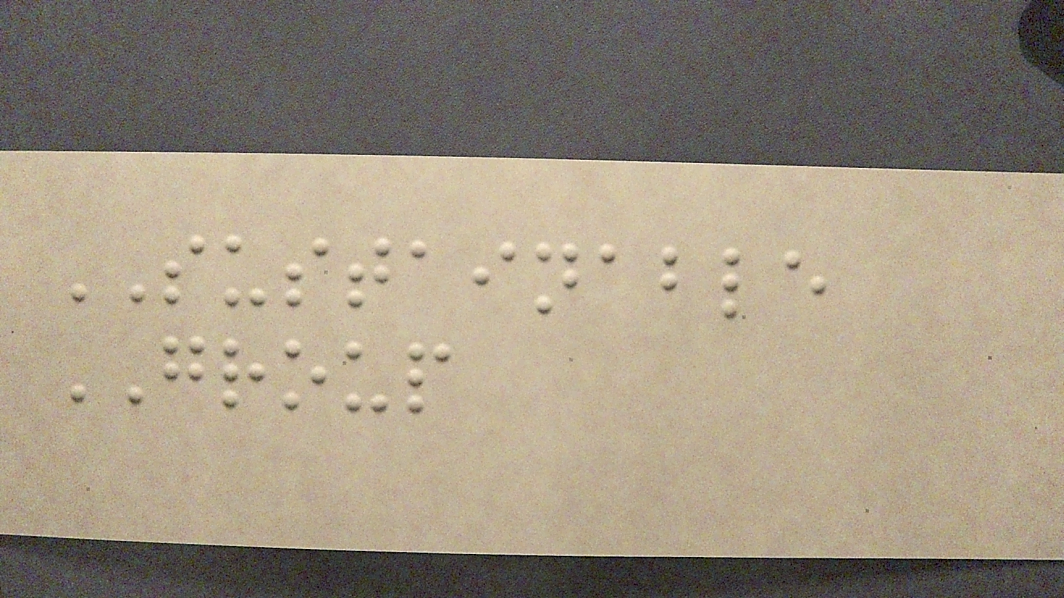SUSTAINABLE
GROUP
